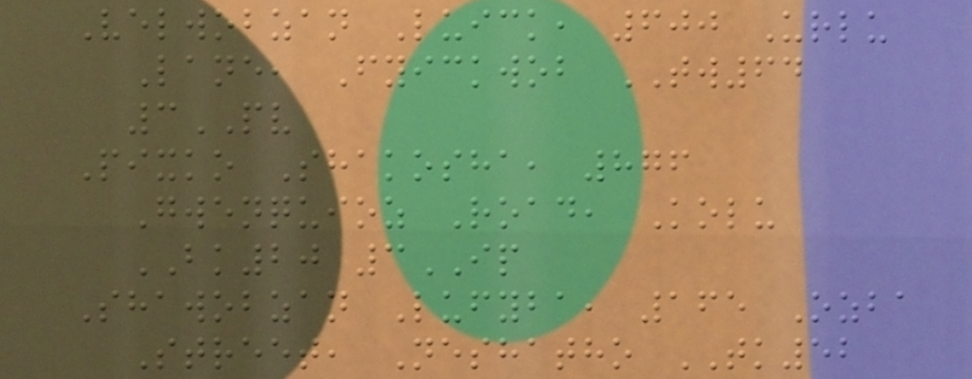Velwobzan Luick, 600 Urlu
Lane, Fyickwob TW64
3PV
Pixko Shakosha, 876
Gwenquioz Road, Kolu
BK20 3IP
Shawobzan Lufyba, 165 Ozba
Street, Neshatho TK52
